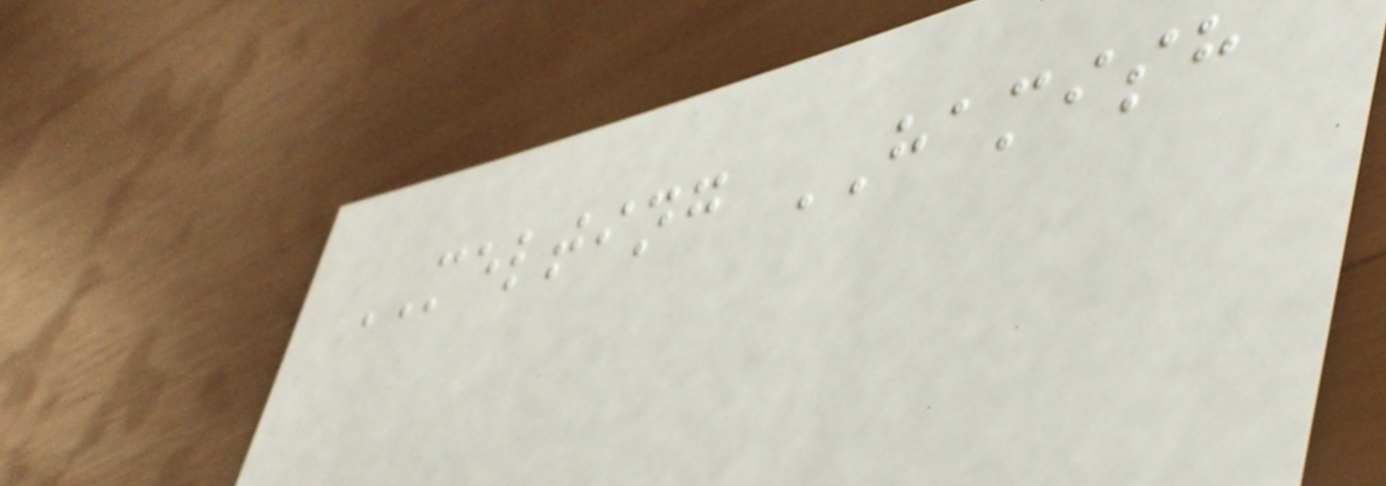MELTING HAMISH
